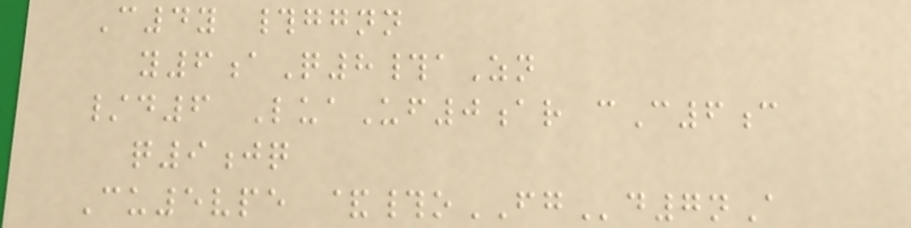C4y #ggnn
y6aQ8#aZn
/d6 LuaUf0ar cC6c
q9jq
Cu5vpe &#oFGd7nA
